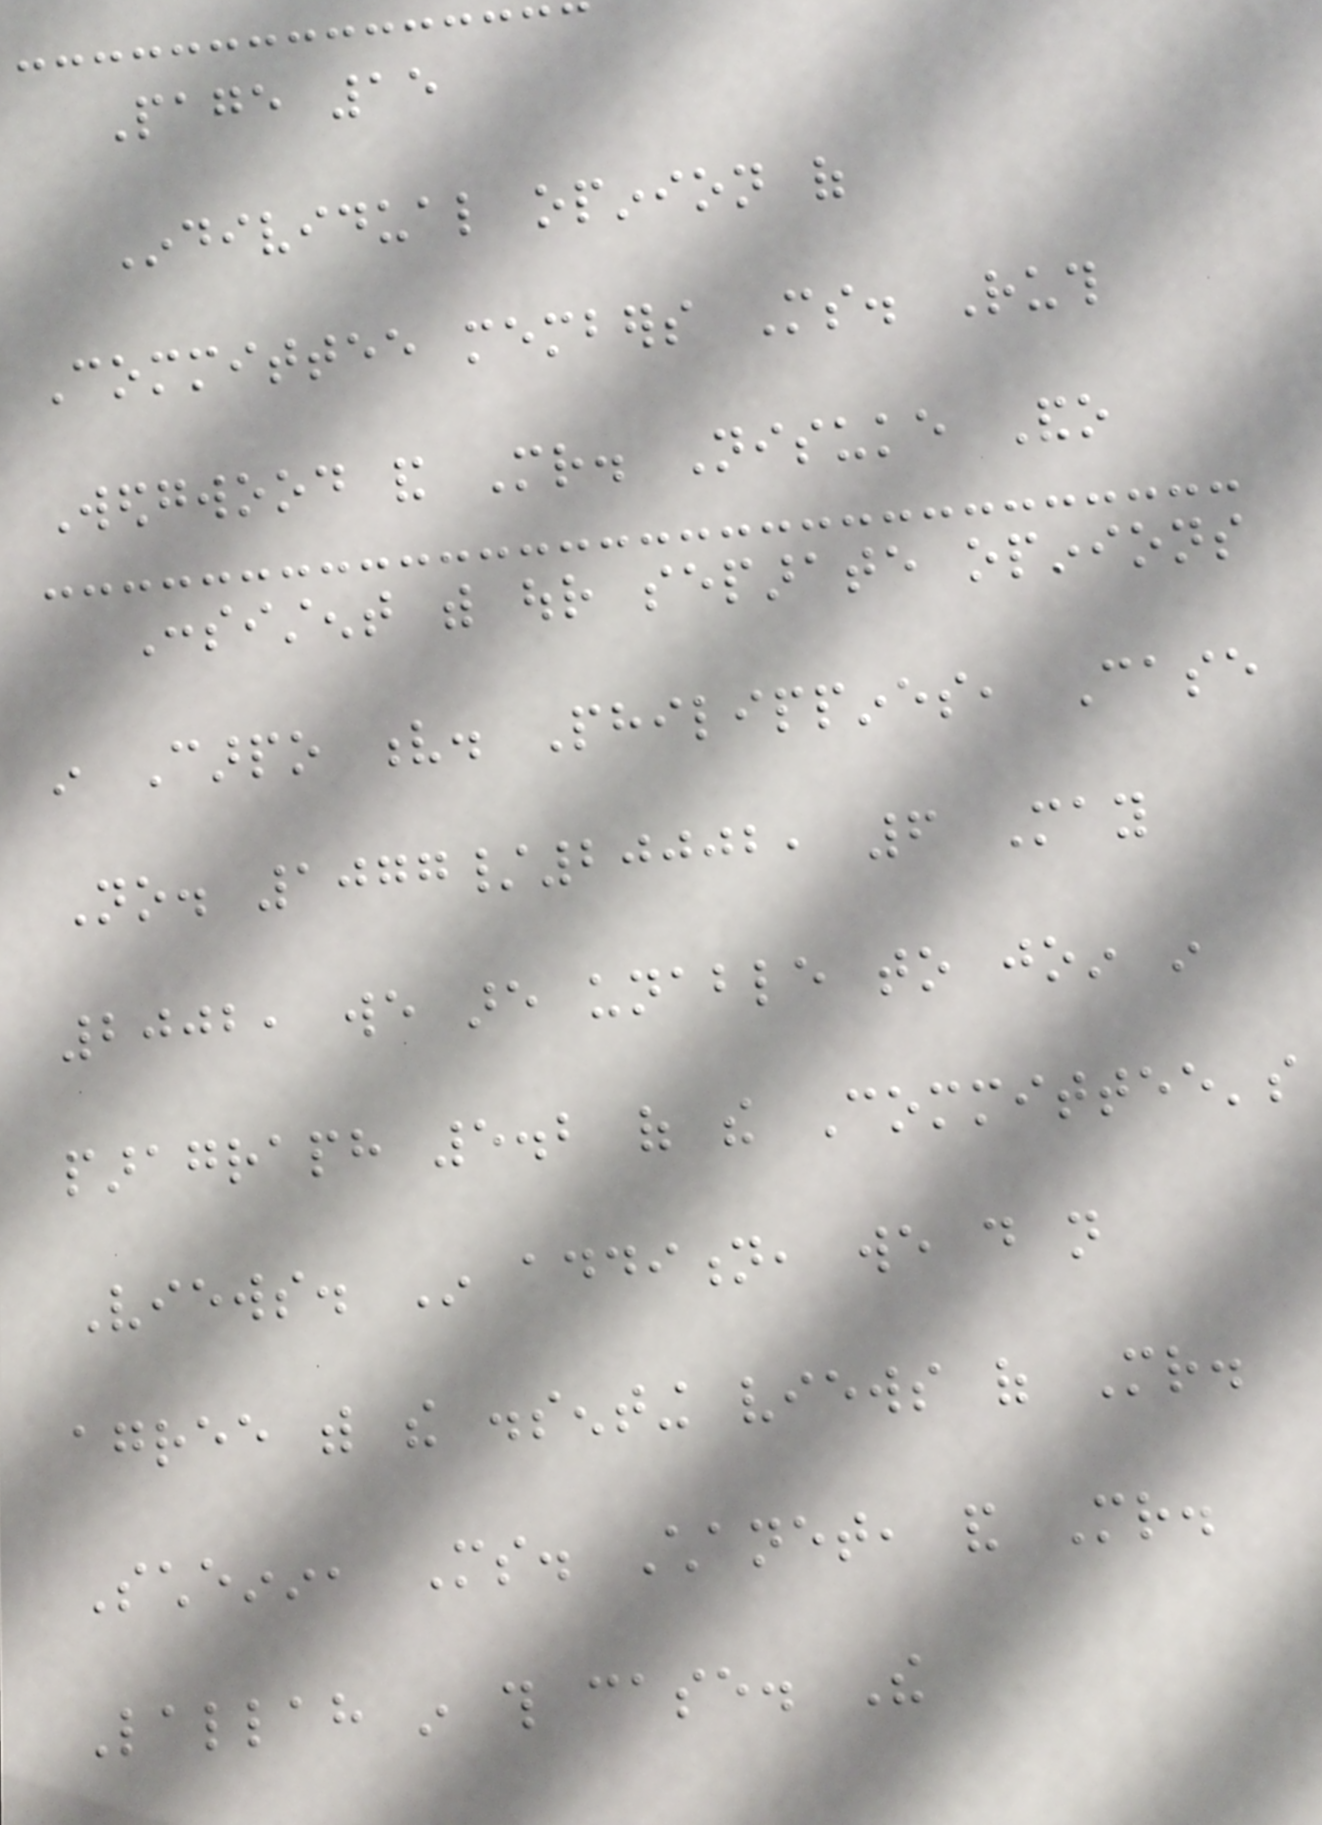Page 15
Individual opinion of
Committee members Ms. Ruth
Wedgwood and Mr. Nisuke Ando
Consistent with our separate opinions
in Carpo v. Philippines, Case
No. 1077/20002, 6 May
2002, we are unable to join in
paragraph 5.2 of the Committee's
Views. In addition, we do not
agree with the dissenting views of Mr.
Scheinin, Ms. Chanet, and Mr.
Lallah in this case. The
